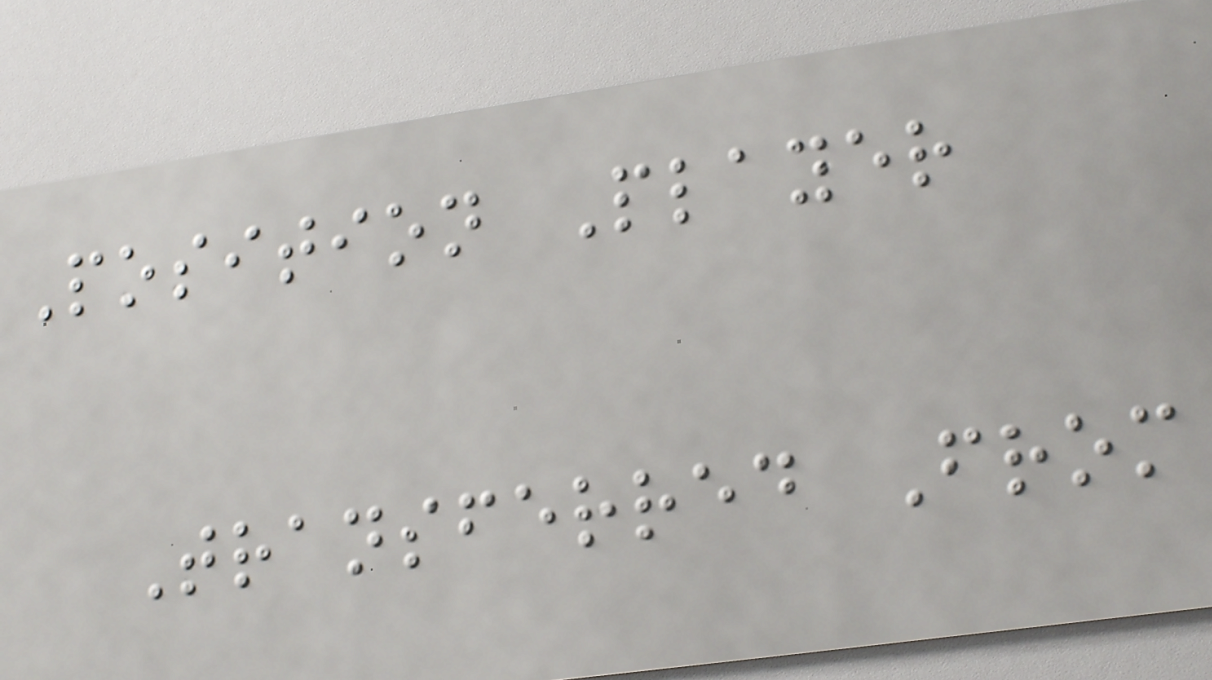Position Player
Transferred From
